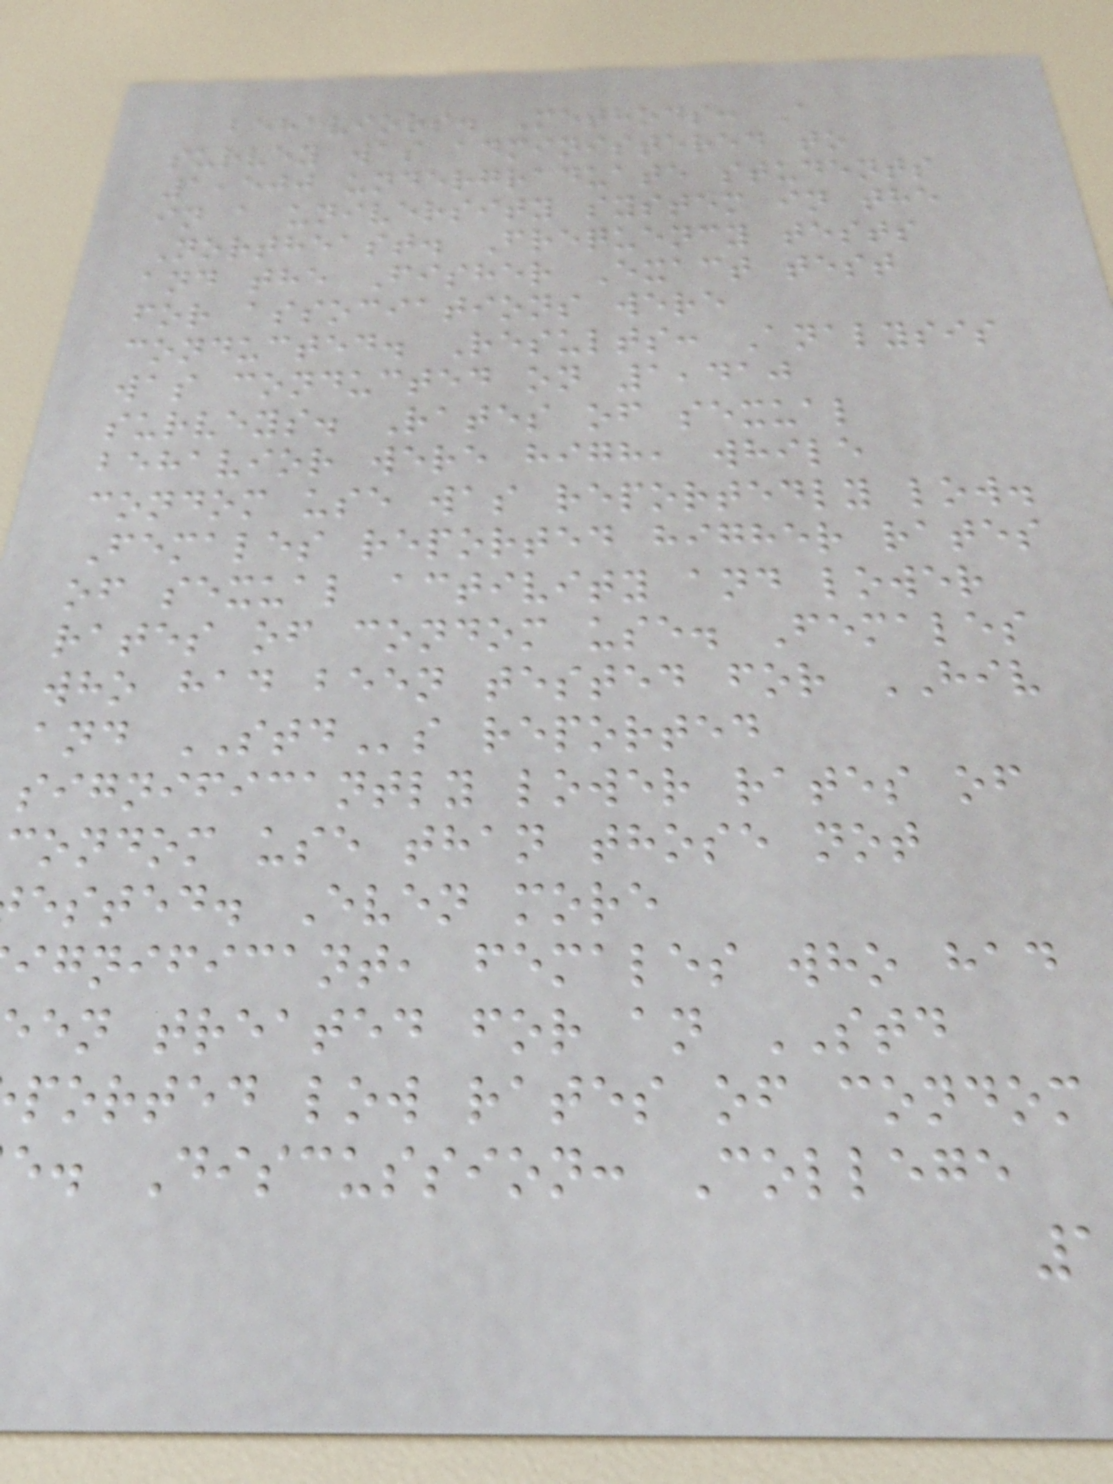behaviors. Methods: A
survey was administered to
1,500 undergraduate students
in a university system in the
Northeast. Frequency tests
and the Fisher Exact test
for associations were
conducted. Results: Analysis
was conducted on 1,410
surveys. Rates of sexual
behavior were high, while
condom use was reportedly low.
Females reported higher rates
of sexual activity and lower
rates of condom use. Females
who had been tested for HIV
and STDs reported
significantly lower rates of
condom use than those not
ested. Even more
ignificant, females who had
en treated for an STD
ported low rates of condom
e. Discussion: College
